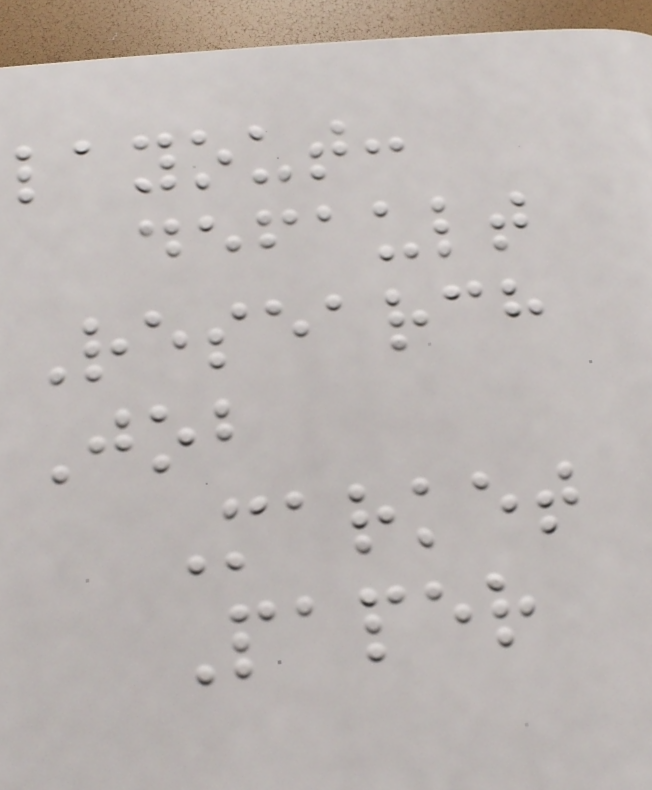layout:
default
Research
Job
Market
Paper
